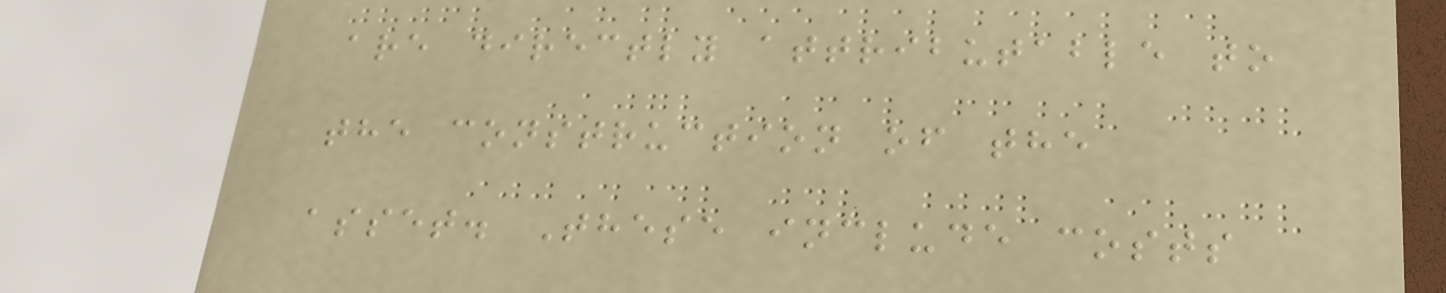are directly attributable to
the construction of the
asset. These include costs
